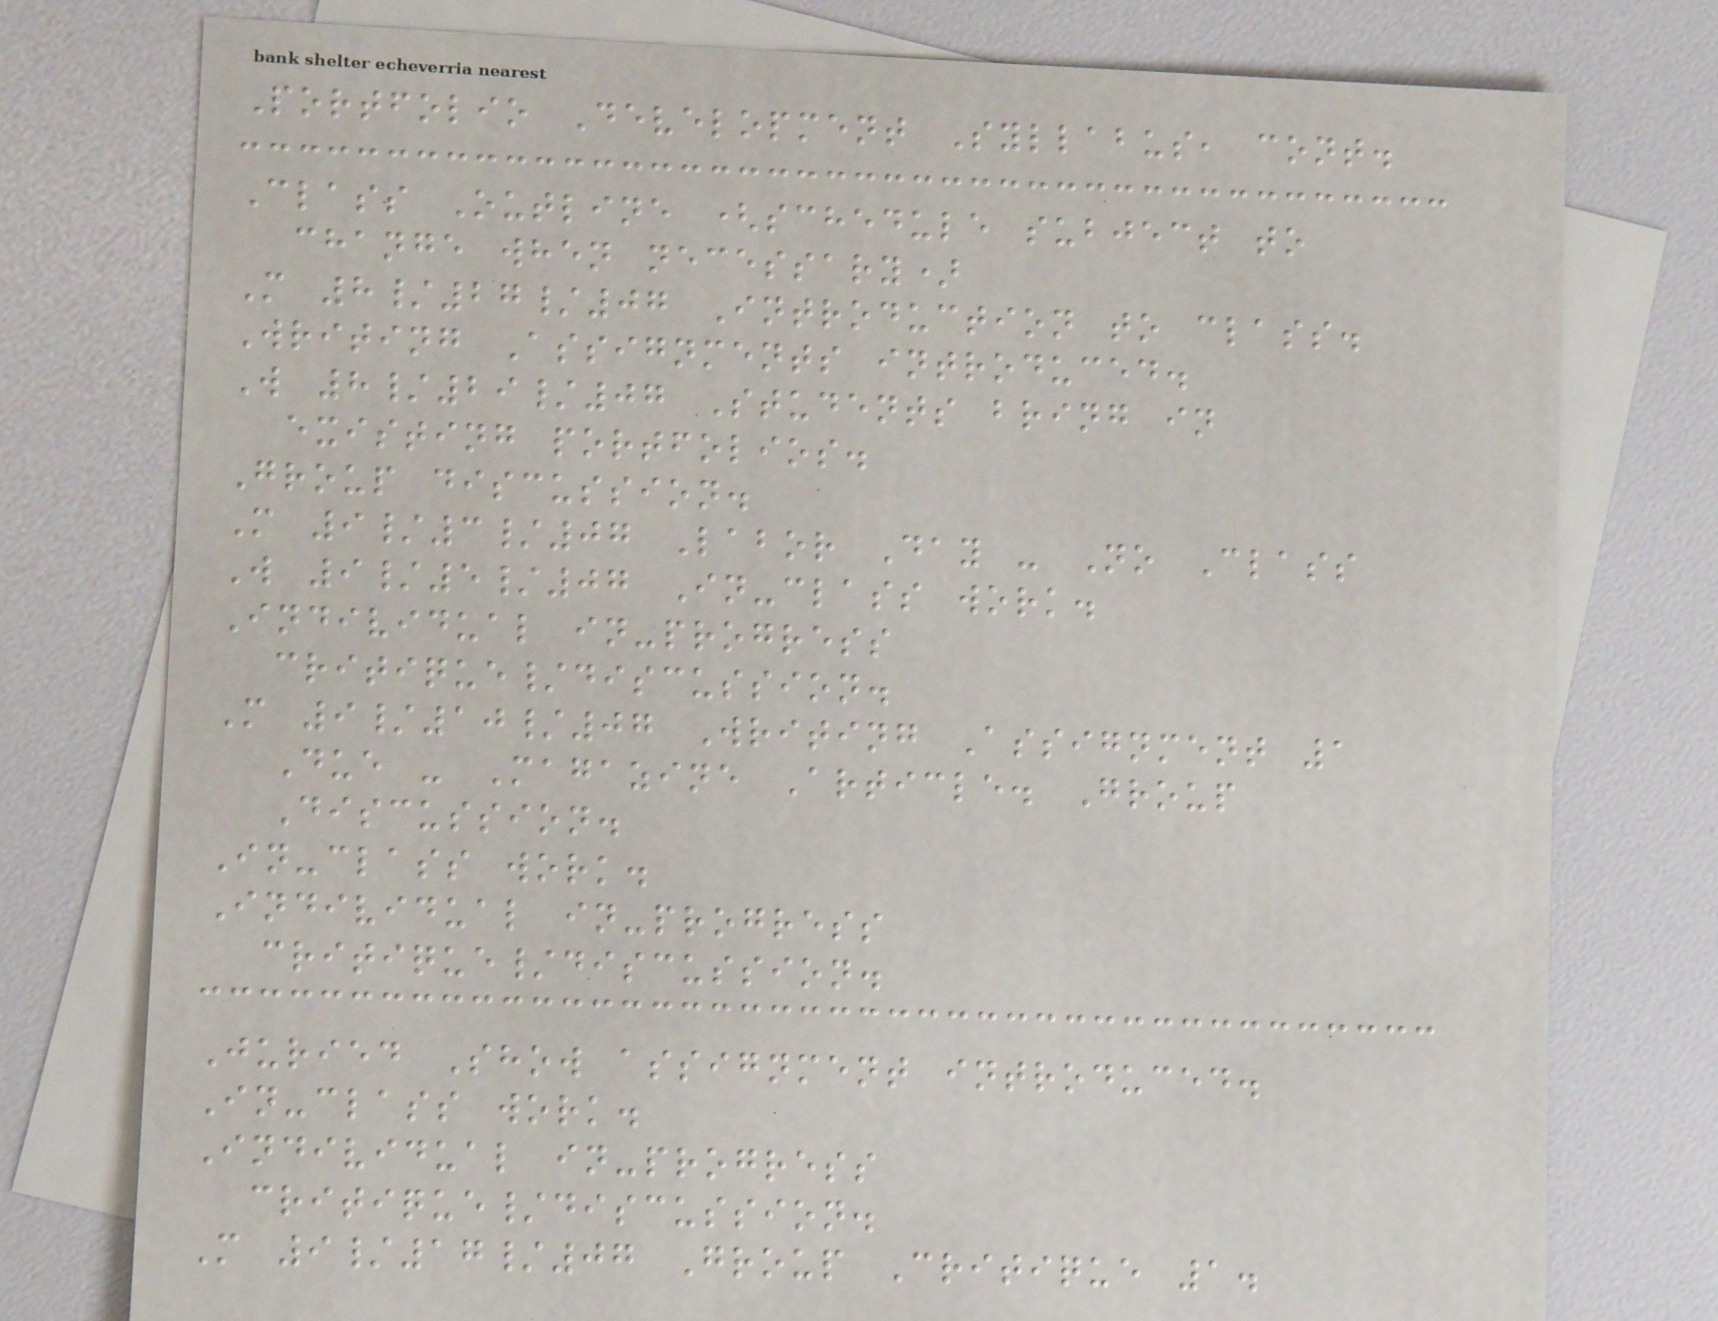Portfolio Development Syllabus, cont.
Class Outline (schedule subject to
change when necessary)
M 8/27/07 Introduction to class.
Writing Assignments introduced.
W 8/29/07 Students bring in
existing portfolios.
Group discussion.
M 9/3/07 Labor Day - No Class
W 9/5/07 In-class work.
Individual in-progress
critique/discussion.
M 9/10/07 Writing Assignment 1
Due - Magazine Article. Group
Discussion.
In-class work.
Individual in-progress
critique/discussion.
Juried Show assignment introduced.
In-class work.
Individual in-progress
critique/discussion.
M 9/17/07 Group Critique 1.
